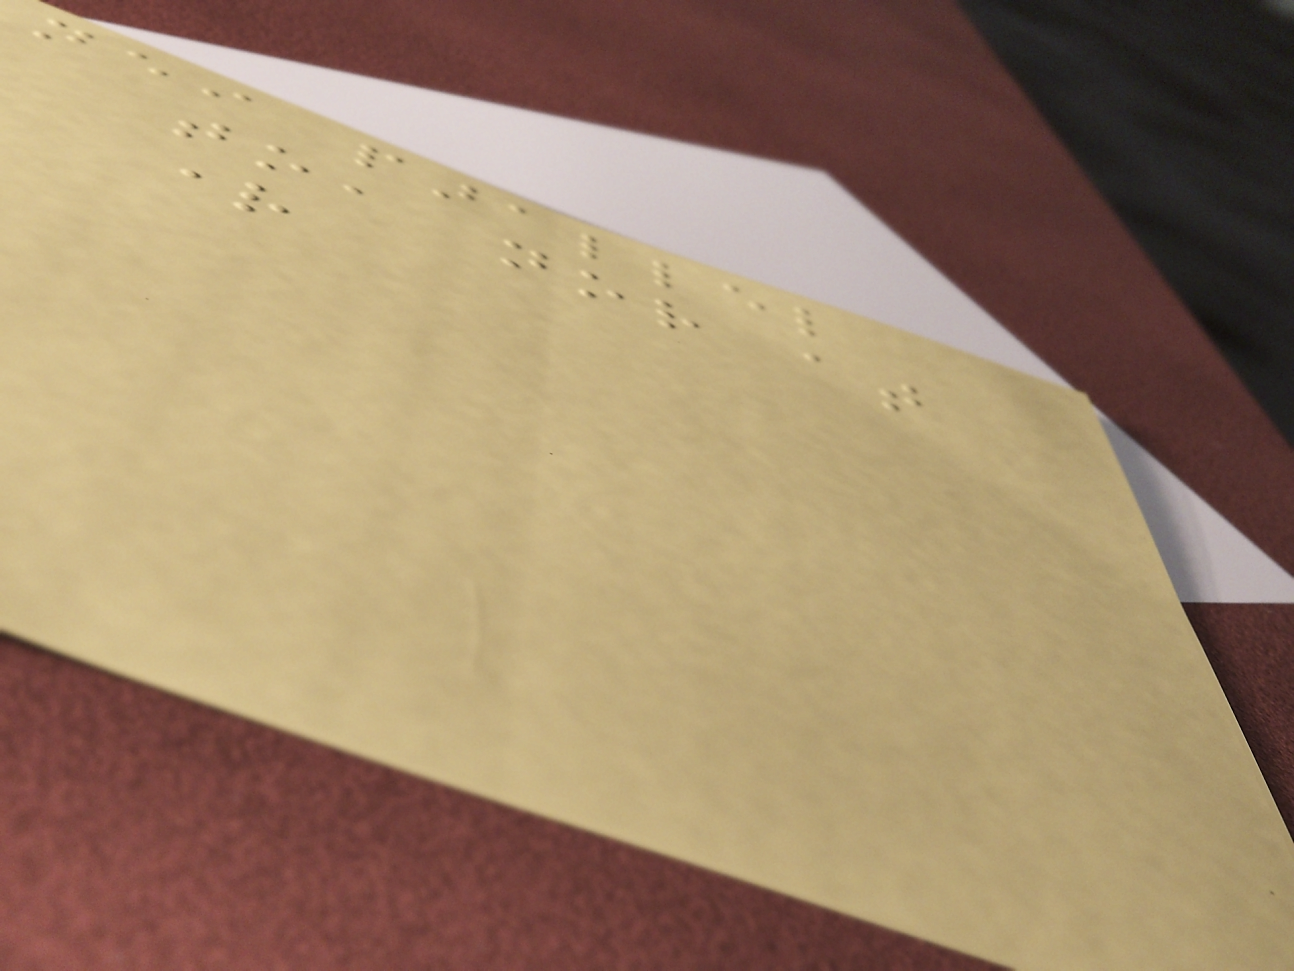neither parallel
to, nor at
right
